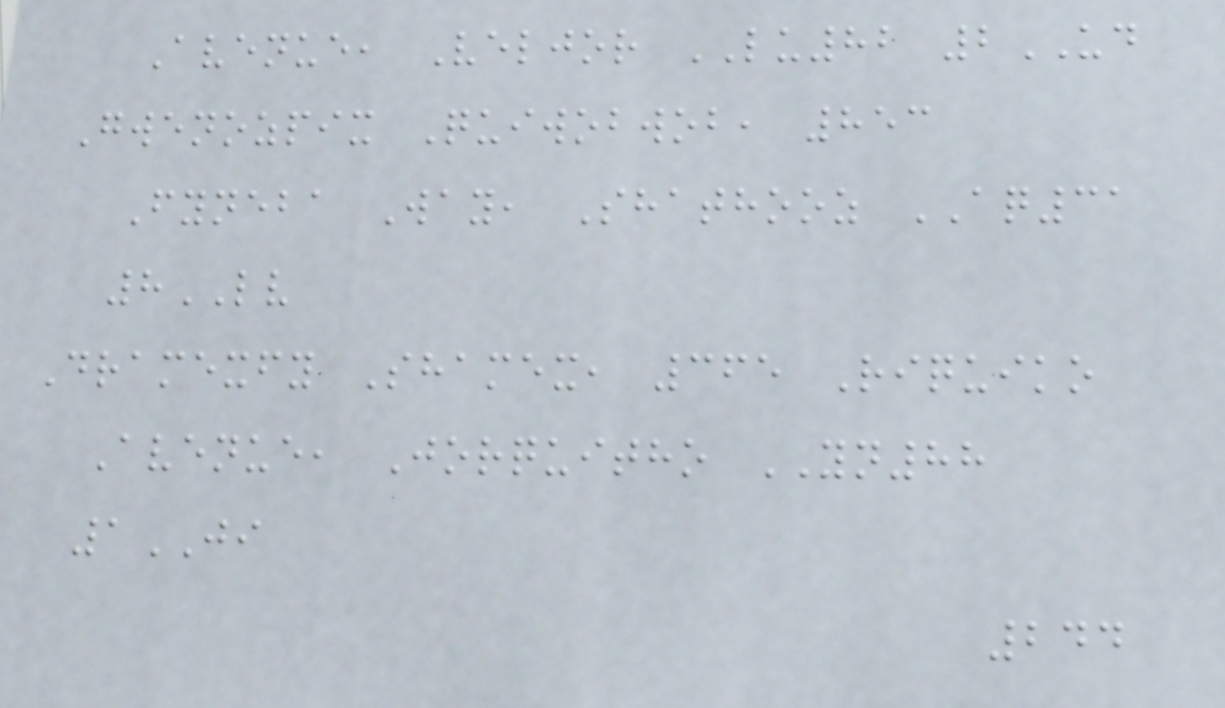Avenue, Veljor LU82 2UD
Gwenozpix Quiwobwob, 853
Fyneba Way, Shathooz AQ31
8LV
Dramexfy Shamex, 365 Riquiko
Avenue, Jorquitho YN88
1JI
244
